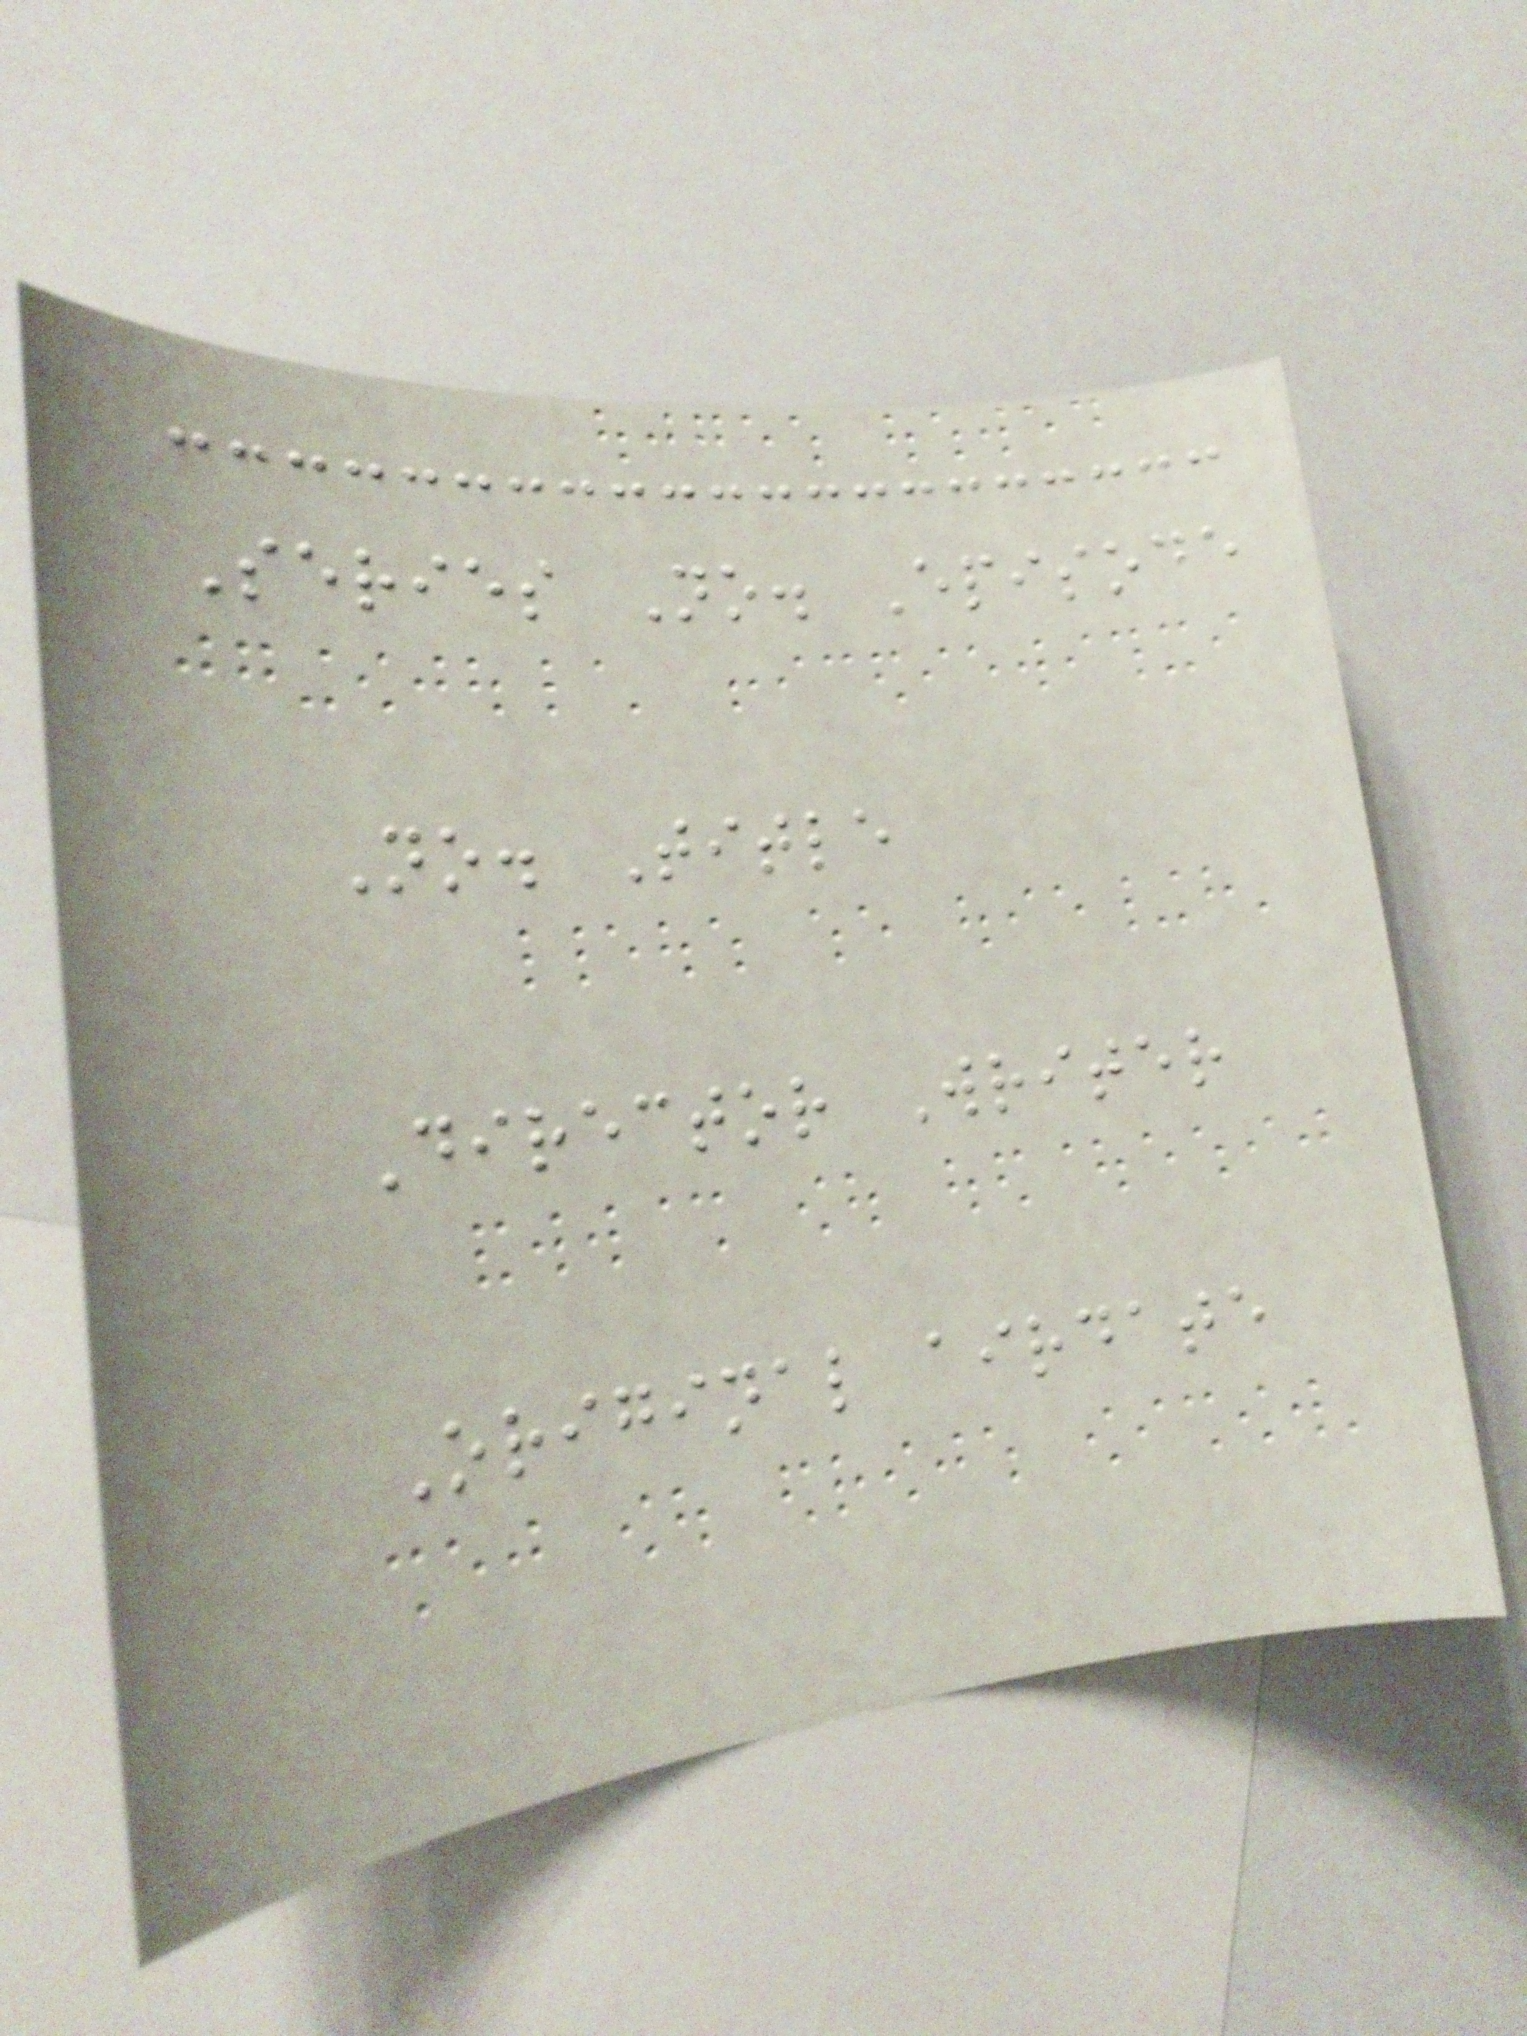Series No. Episode
No. Title
Director Writer
Original airdate
